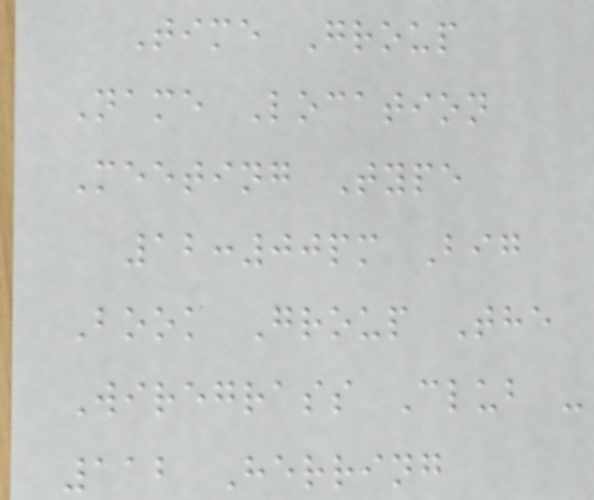Time Group
Name Location
Meeting Type
12:00pm Big
Book Group The
Wiregrass Club -
112 Herring
